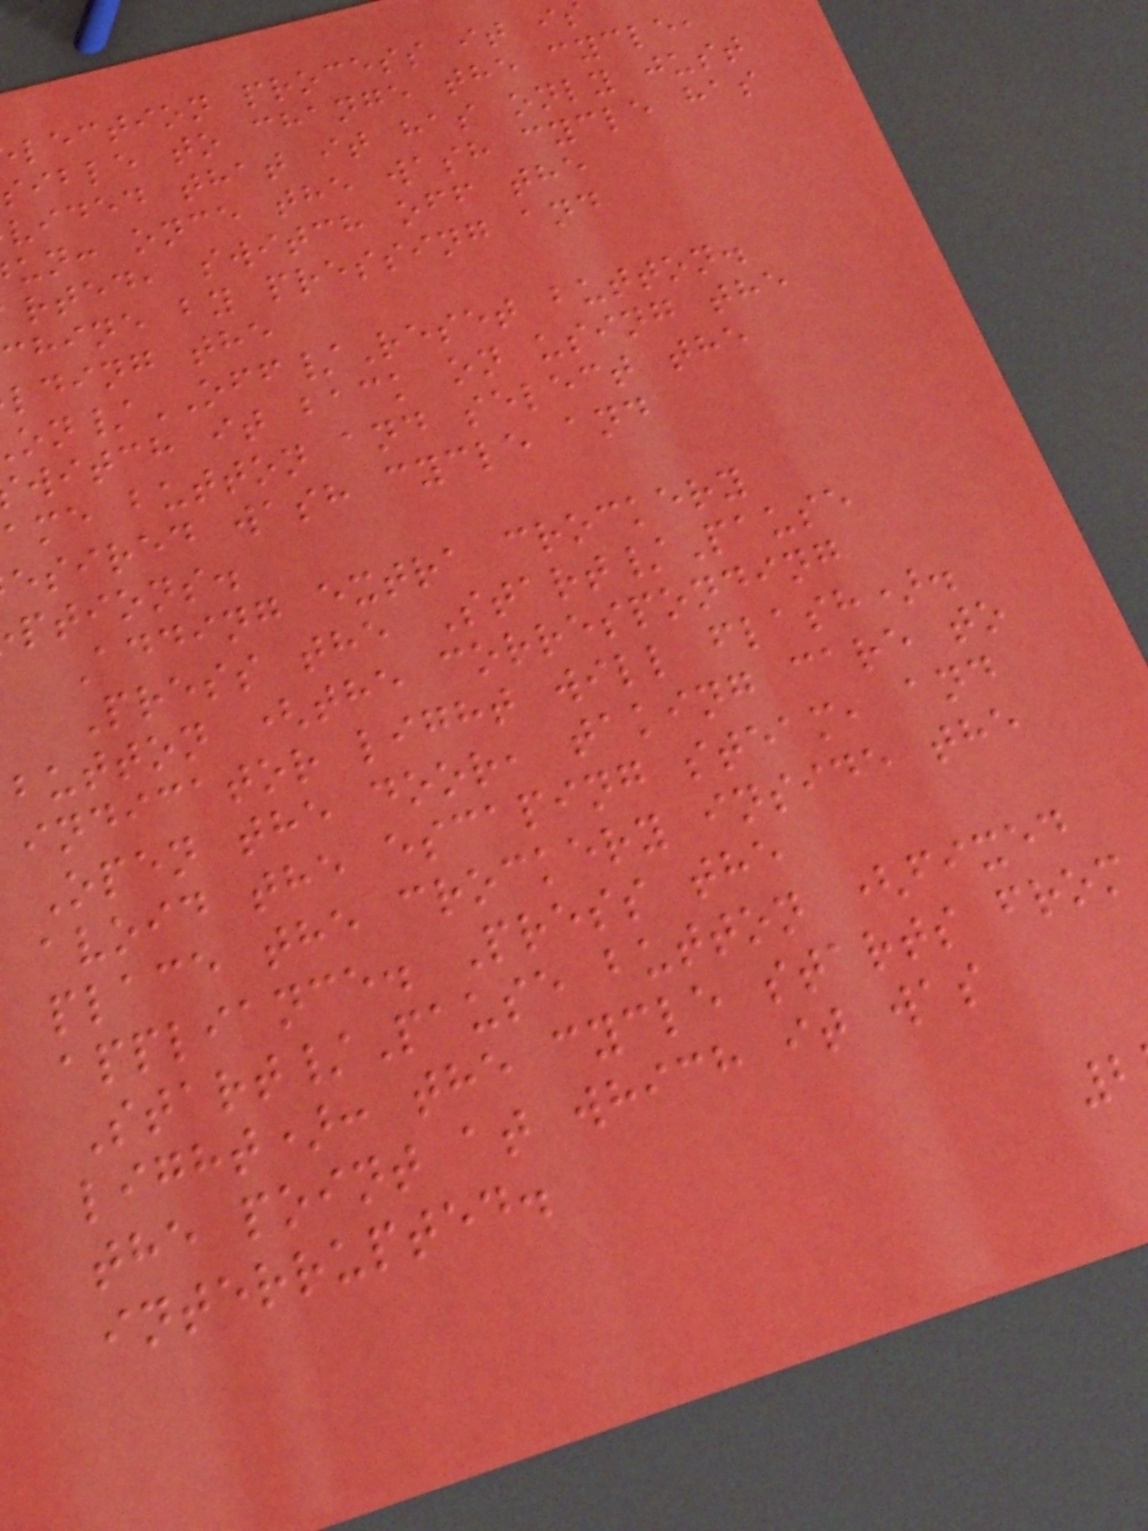lection process it is
sible to change the cycle,
vided that it has only just
un: once the wash cycle has
rted, switch off the
chine by pressing and
lding the
/OFF/Reset button.
witch it back on using the
ame button and select the
esired wash cycle and
ptions.
Adding extra crockery
Press the Start/Pause
button (the corresponding
indicator light will flash).
Open the door, taking care to
avoid the escaping steam, and
place the crockery inside the
appliance. Press the
Start/Pause button (fixed
light): the cycle starts from
the point at which it was
interrupted.
